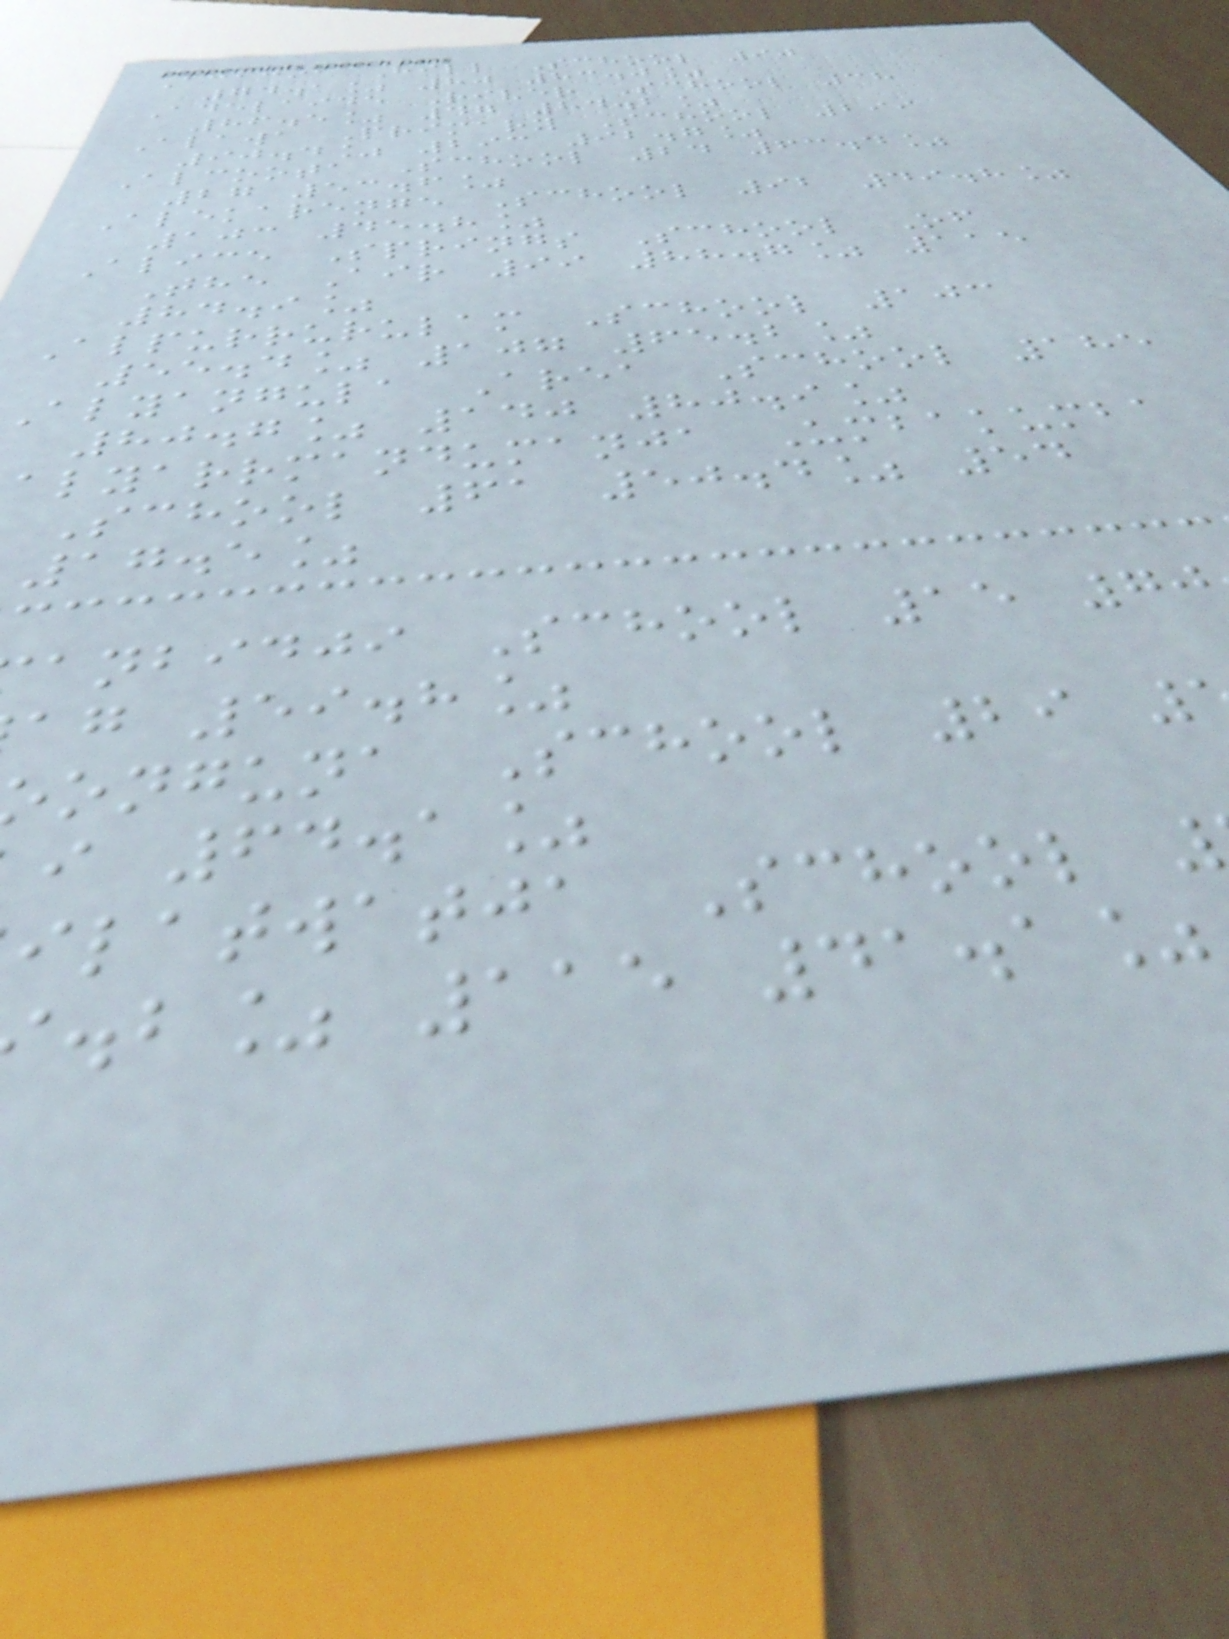Acacia Hill School 90
74.1% 80 83.0%
Adelaide River School 38
86.5% 47 84.2%
Alawa Primary School 299
90.4% 293 92.7%
Alcoota School 24 63.4%
27 53.6%
Alekarenge School 92 49.8%
103 45.8%
Alice Springs School Of
The Air 99 88.7% 115
84.9%
Alpurrurulam School 103
55.4% 107 65.2%
alyangula Area School 185
80.7% 140 80.9%
alyarrmandumanja Umbakumba
School 61 50.4% 54
17.5%
anbidji School 15 70
ag 59.8%
onguna School 29
i 64.1%
ilatwatja School
.b% 115 41.1%
